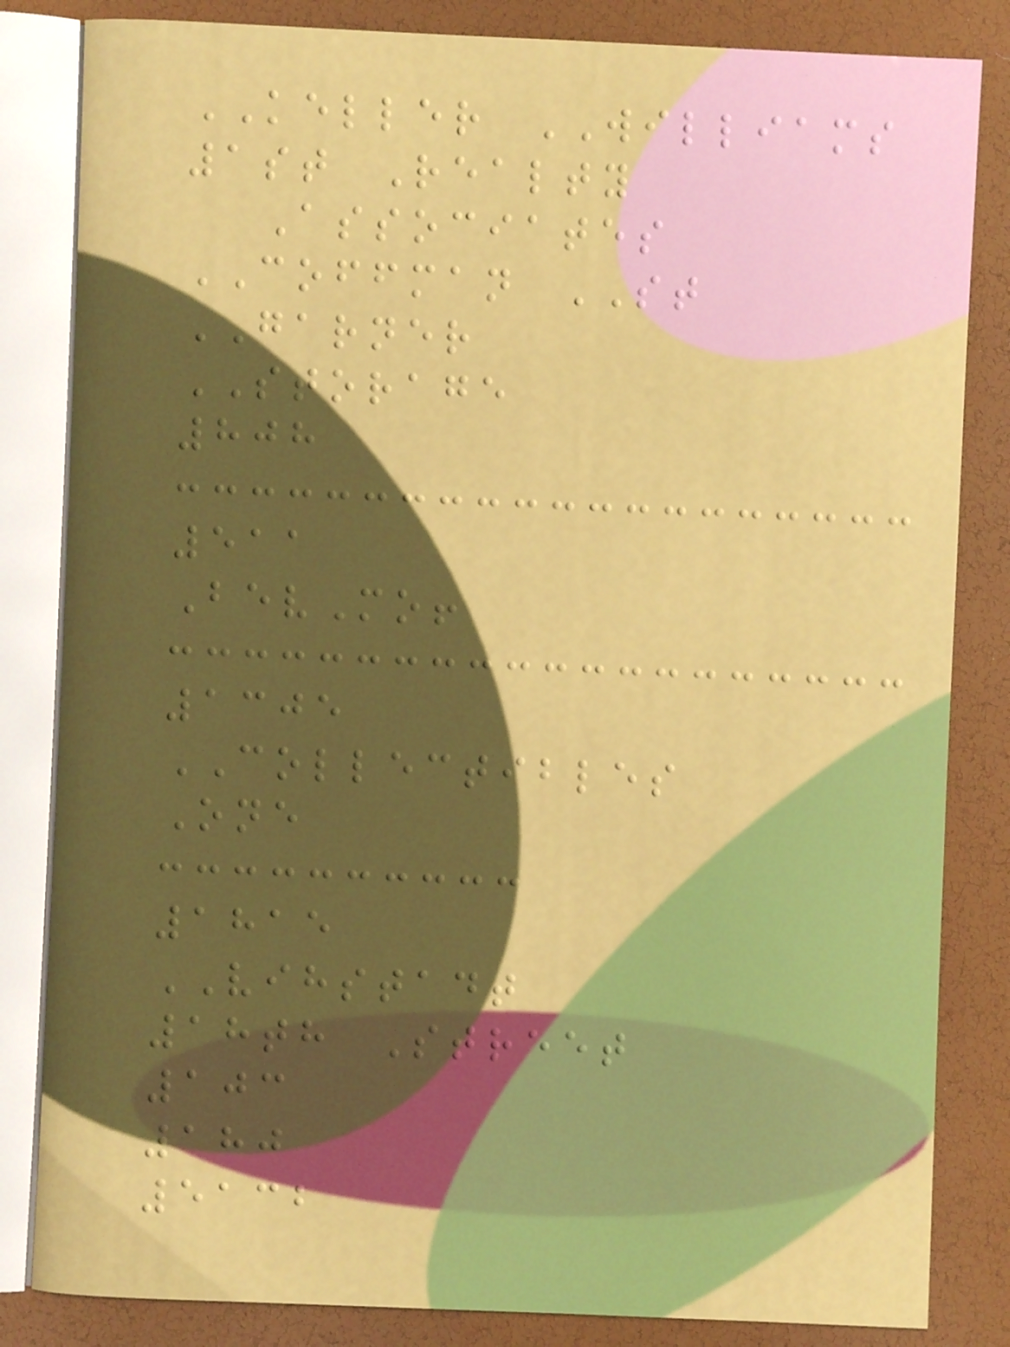KELLER WILLIAMS
1st Realty
Associates
COFFMAN ST
GARNER
STORAGE
808
511
BevMo!
1305
COLLECTIBLES
One
1815
VIHSTADT
18th Street
103
180
5132
